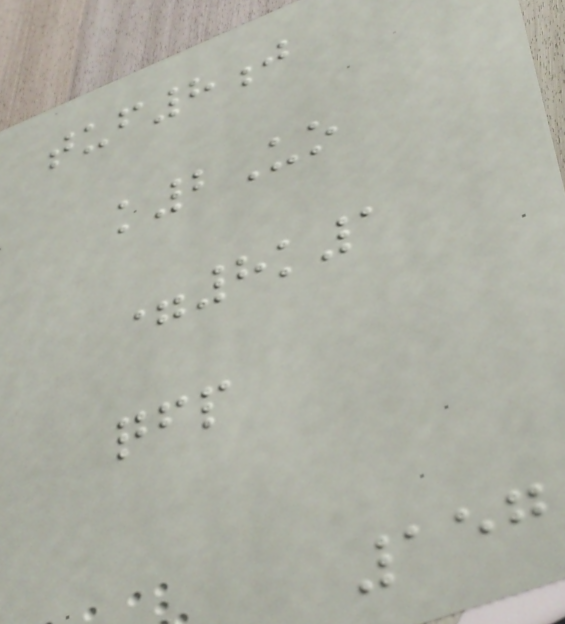tuf8j
k2Uo
=8k1
qfp
157
